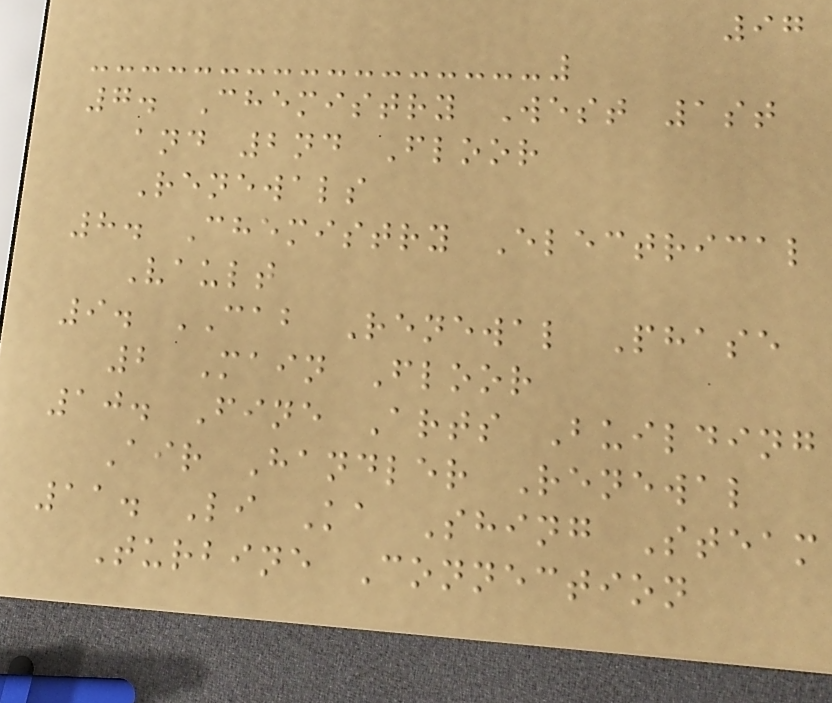97
7. Chemistry West 1st
and 2nd Floor
Renewals
8. Chemistry Electrical
Vault
9. CAB Renewal Phase
2 Main Floor
10. Fine Arts Building
Air Handler Renewal
11. Li Ka Shing Steam
Turbine Connection
